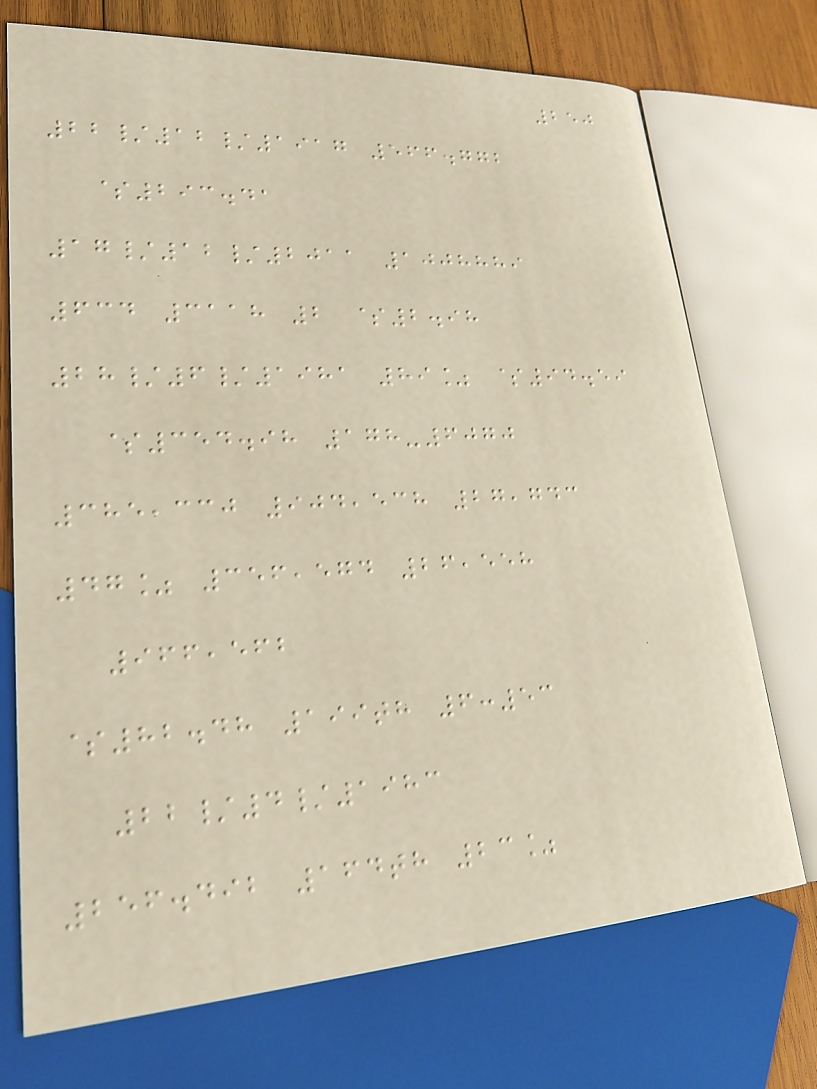250
22/12/1917 566.772
$293.41
17/12/2011 1008889
634 3118 2 $2.98
28/6/1981 89% $94.59
$354.98 178-6070
385,330 904,538 27,743
47% 356,574 26,558
966,562
$82.48 199th 6:53
22/4/1983
256.492 164th 23%
